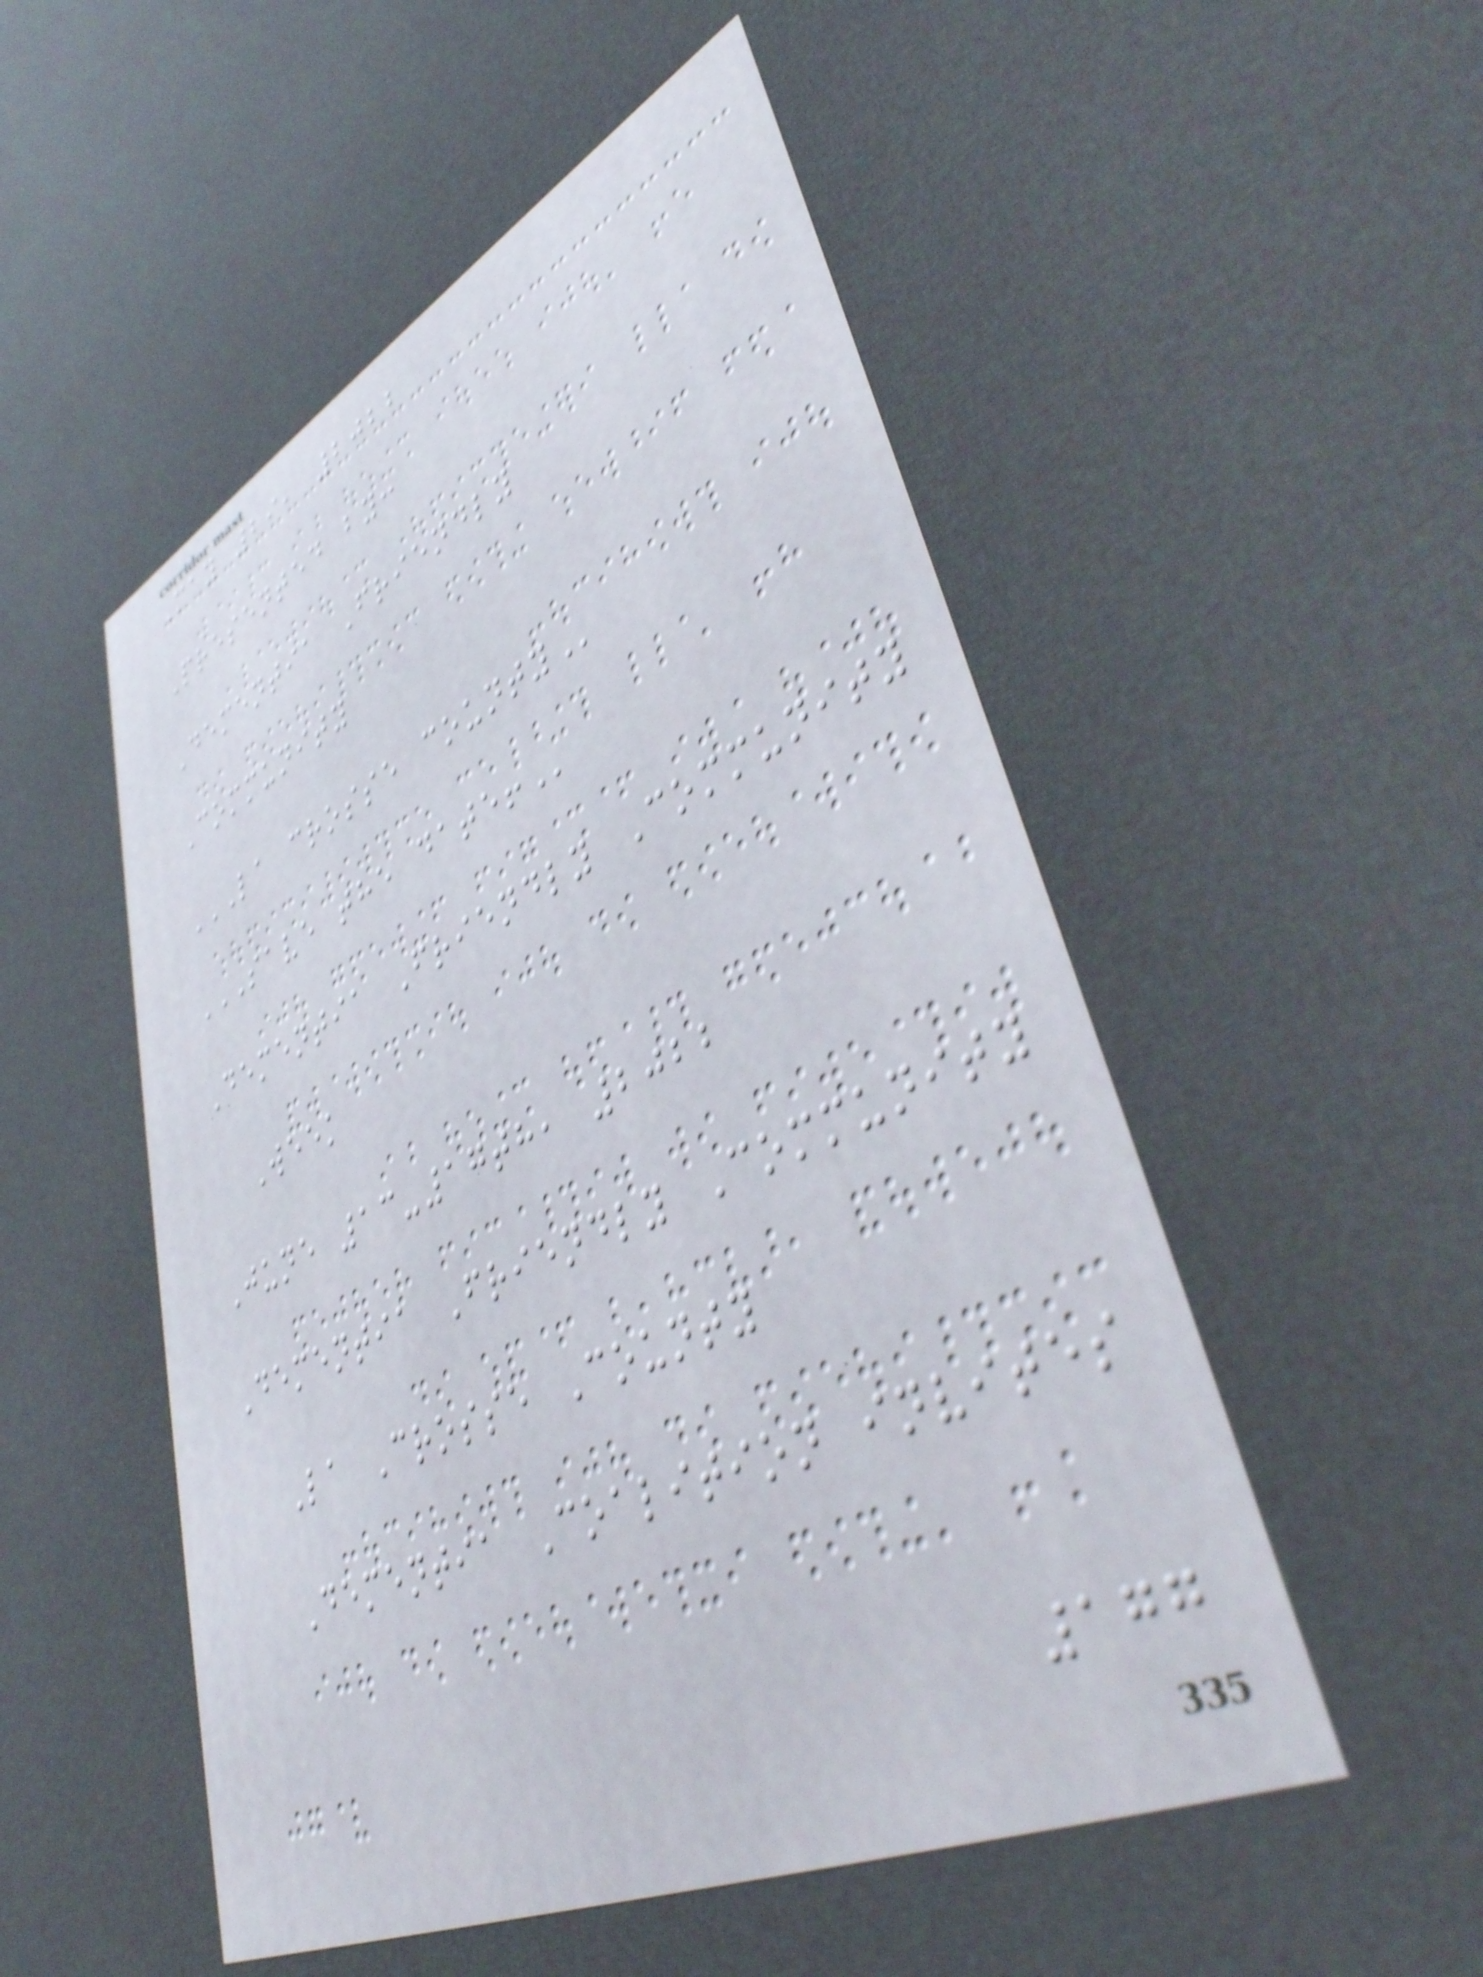May 29, 2022
Presented by:
Dementia Friendly
Community
LA CROSSE COUNTY
SAVE THE DATE!
Dementia Friendly Community
Week
June 13-17th, 2022
Dementia Friendly Community
La Crosse County
Dementia Coalition invites
177
